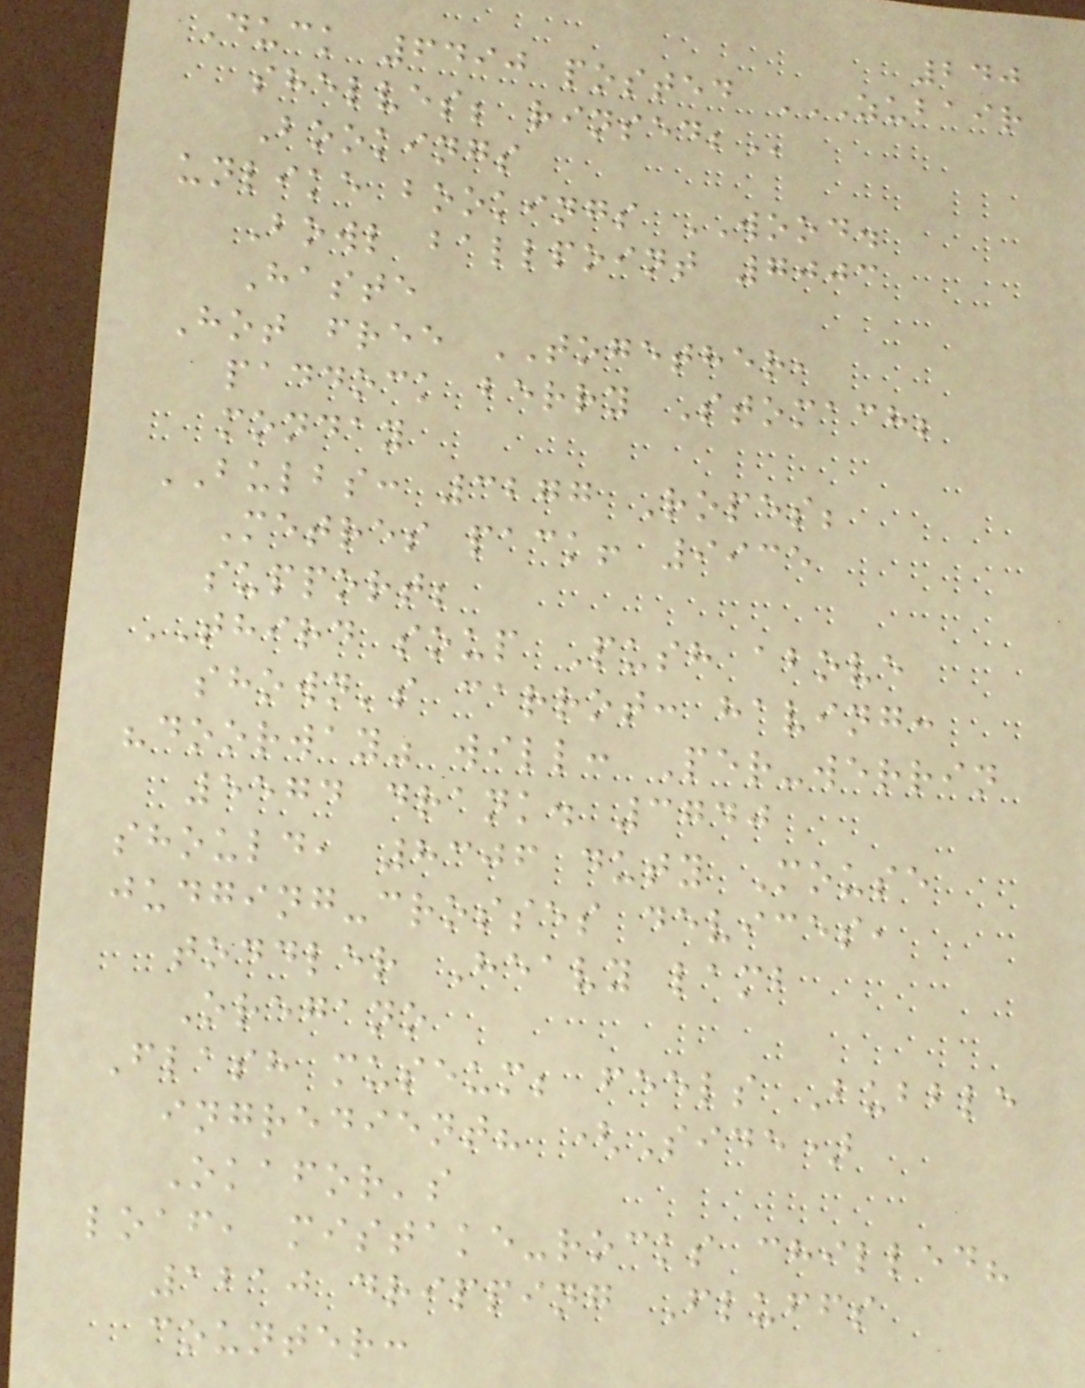240
Duck 6490 posted ZUBAIR
SHELVES; RINSED;
Bookings
unlike bookings WOOD.
Bowl ballpoint 7003
Haste
Hot free TOGETHER,
paddock berry Stomach;
monday
BULBS: 3277 Ropes;
Metres pack! 9935
support;
THIRD soup Push above
shown's carrot: having:
"doorway" will: Per-werrin
5574 drank. 3740
should, 8306 duty Mouse
judging-crosses devices,
toddler Heavy lamb
Oregano
Flash museum; feels Bubble
ingredient? (Side)
Okafor's
loaf, mistake-rocks chilled?
1210 dripping Fluffs
counter:
